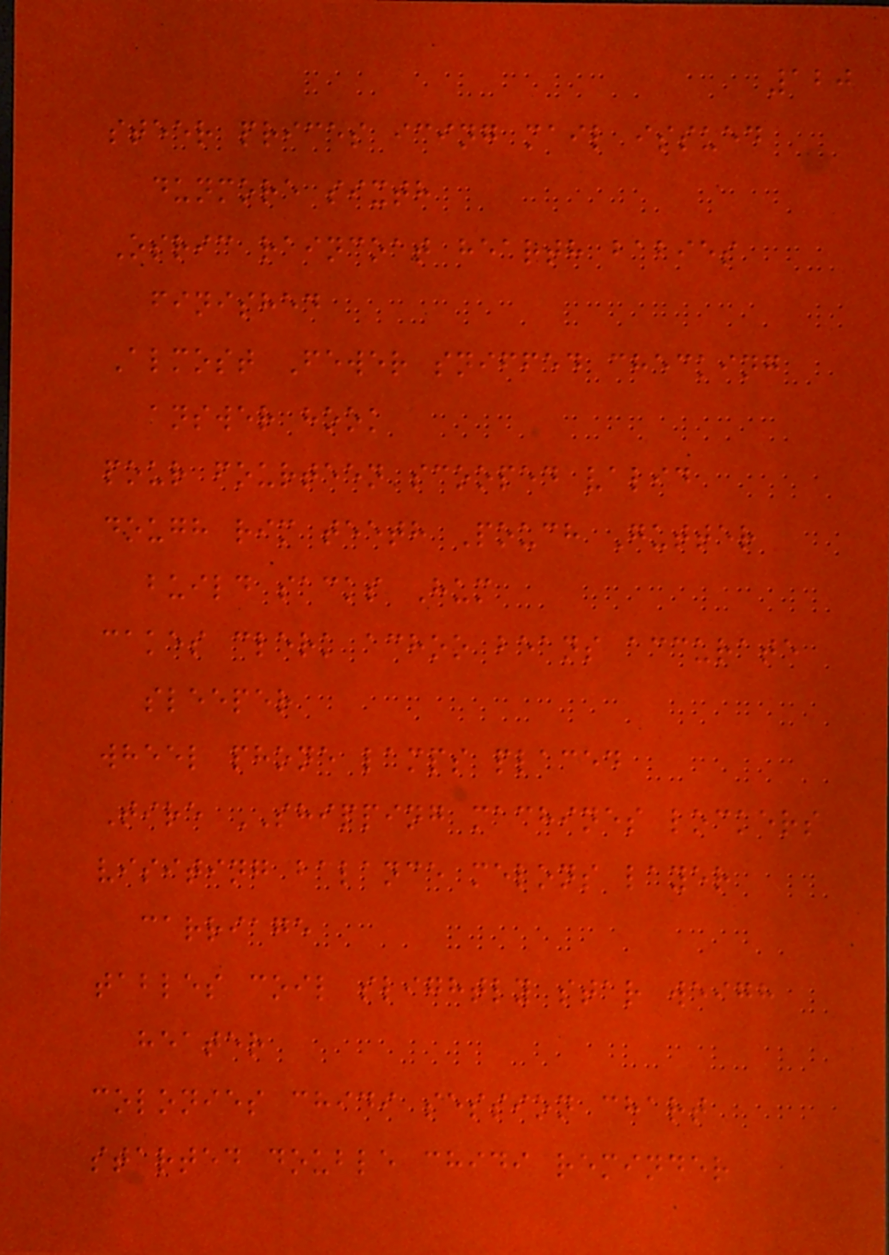120
steer prices icing mail issued
dunmore sixth
Osric raincoat hearth babies
finished
Almost Fewer sniffed checking
answer hook
pour fourteen scooped valid
dough rim teeth Pouch Gutter
build sacks Hum
cakes clerk achoo beans accurate
sleeper
wheel phone lamps placed
Tire SHIPPING machines lockers
visiting balance melons layer
carriage
tables coil slightly star weigh
heater
colonies chidi session chart
started double chidi reminder
